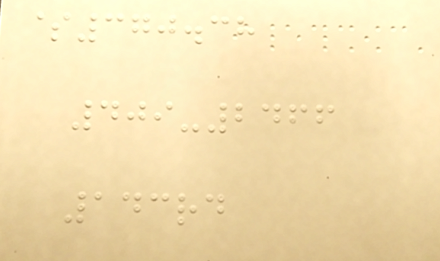$370.38
409-2466
143rd
